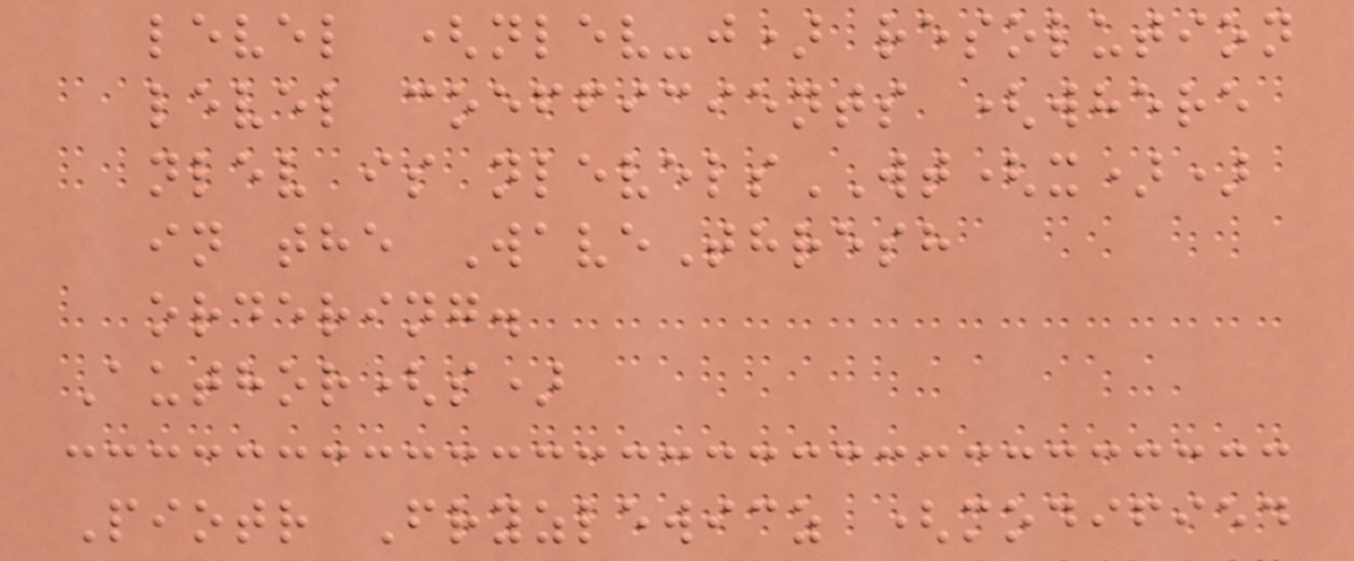level (nlev-j) resolution
level coefficients (where
nlev is nlevelsWT(x))
in the WaveThresh
ordering.
Author(s)
Piotr Fryzlewicz (modified
